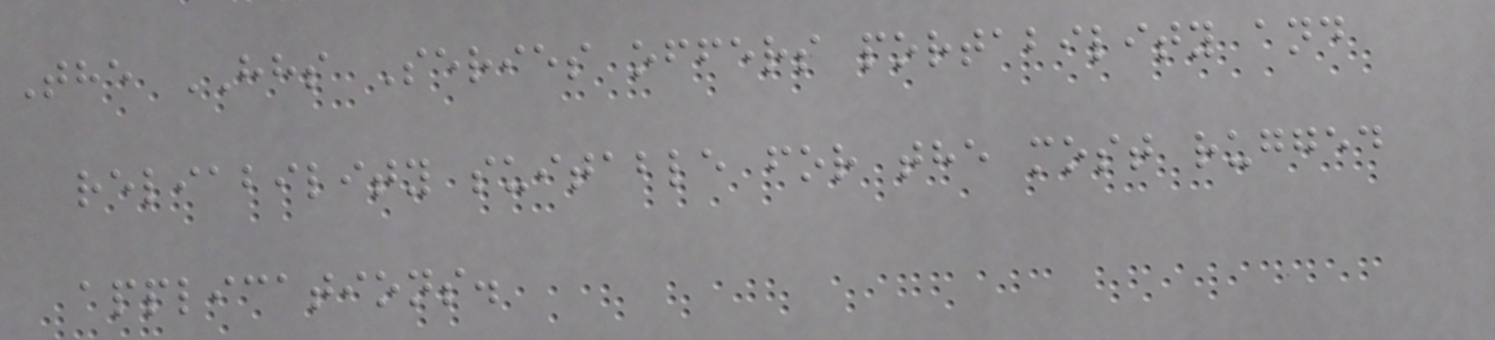The HHS Series offers portability and
reliability suitable for the most rugged
applications.
